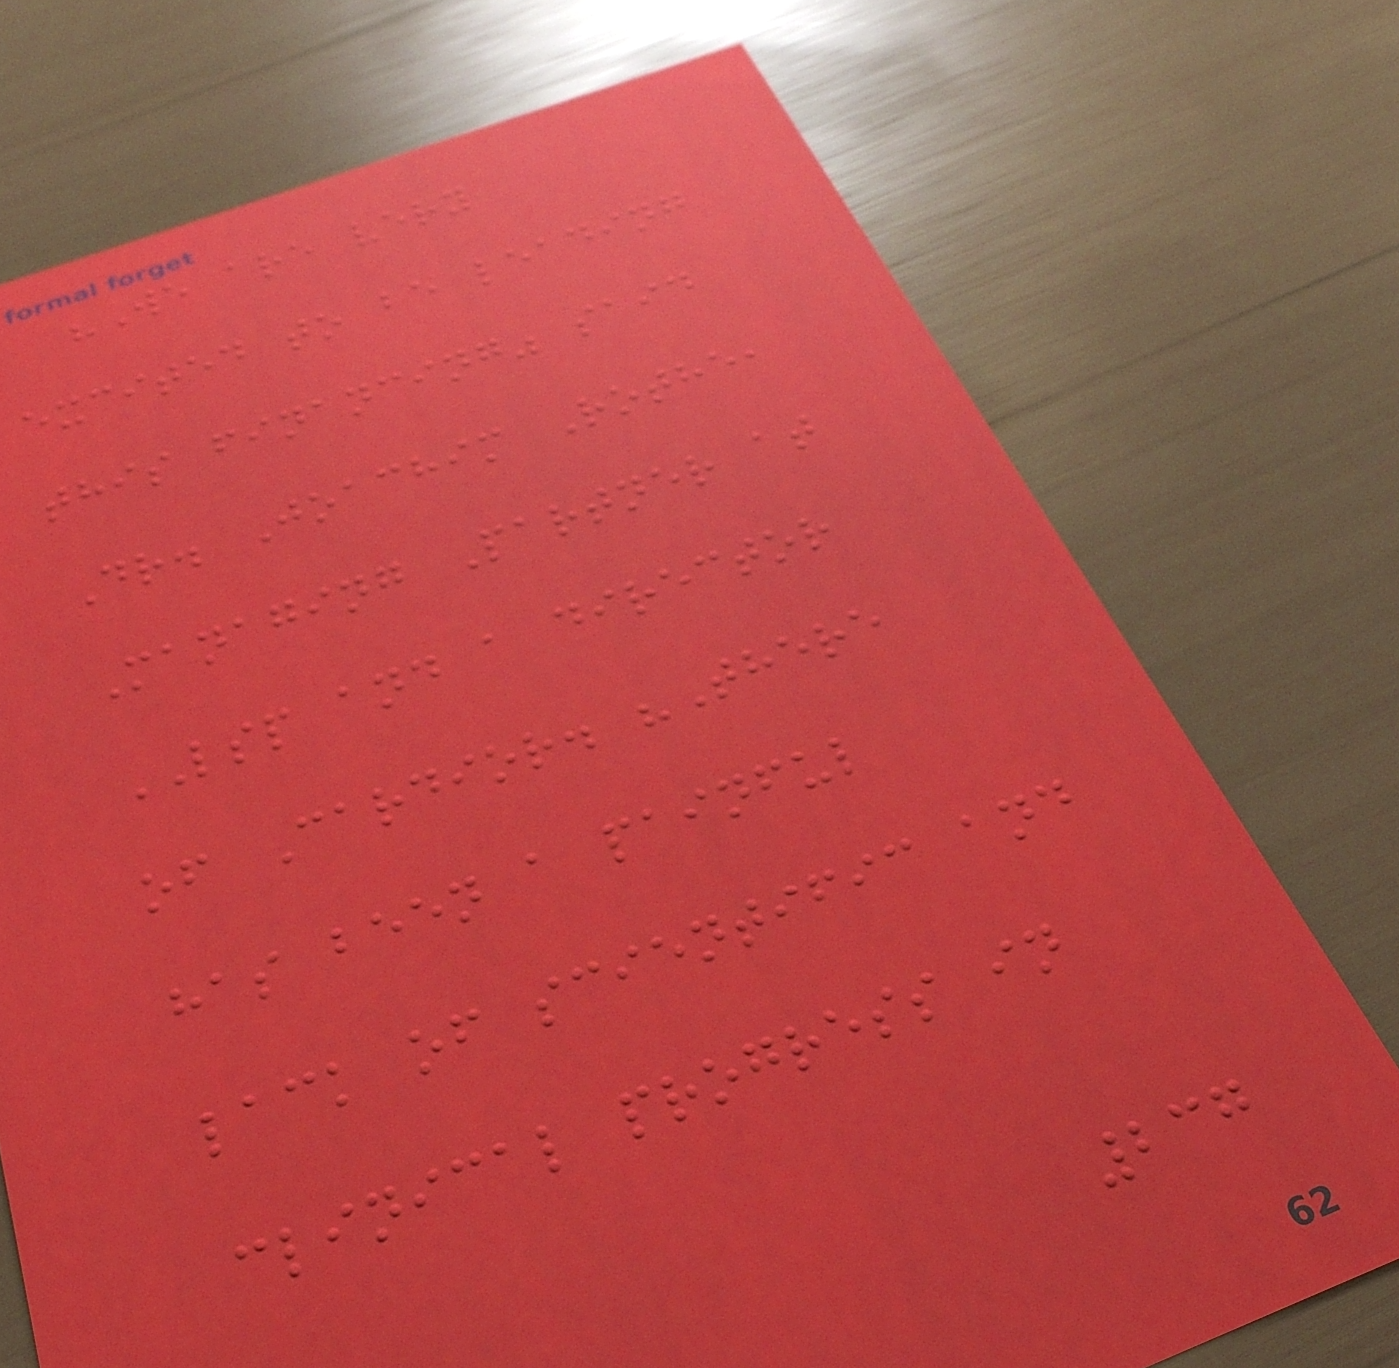"We are very
excited to be leading
this financing" said
Dr. Joachim Rothe,
Managing Partner at
LSP and a director
of Cardior. "There
has been a painful
lack of scientific and
clinical progress in
237
